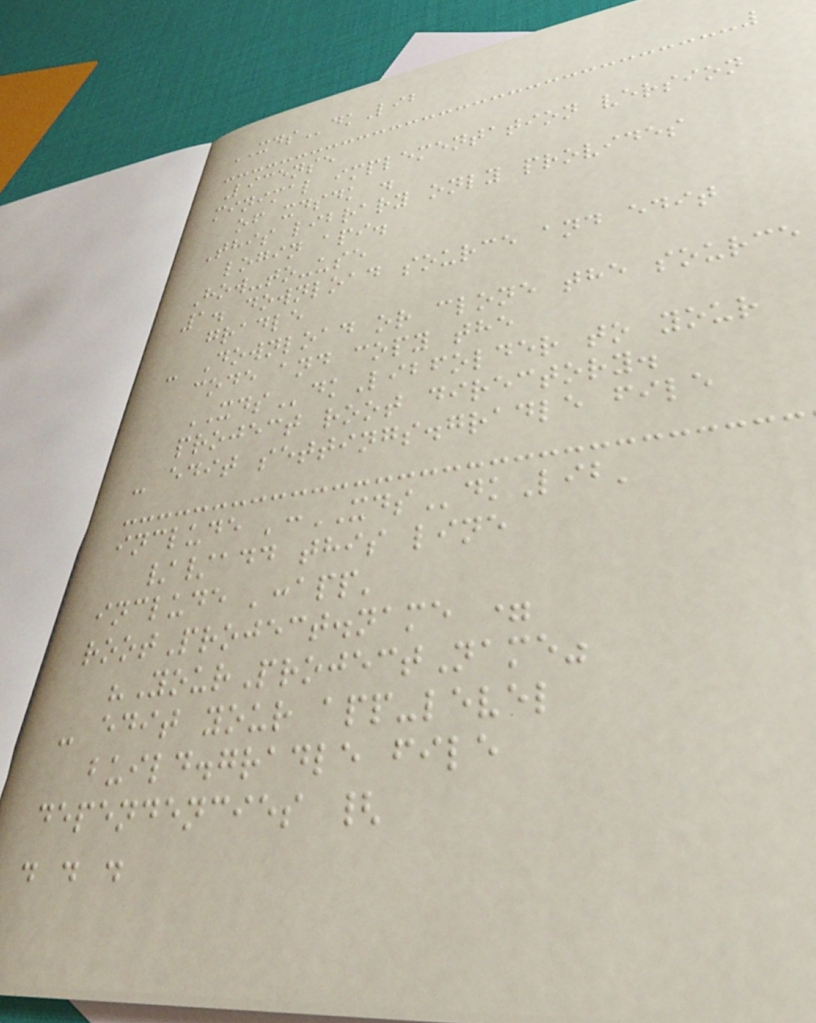XDSdkLib
License
minimal implementation version
of xdsdk .
This library only provides
login api.
How-to-use
1. download source and edit
gradle
- Download or clone the source
code and copy the
XDSdkLibfolder to your
project root directory.
- edit settings.gradle file
include ':XDSdkLib'
//add this line
include ':app'
rootProject.name =
"YourProjectName"
- edit your app-level
build.gradle file
dependencies {
. . .
